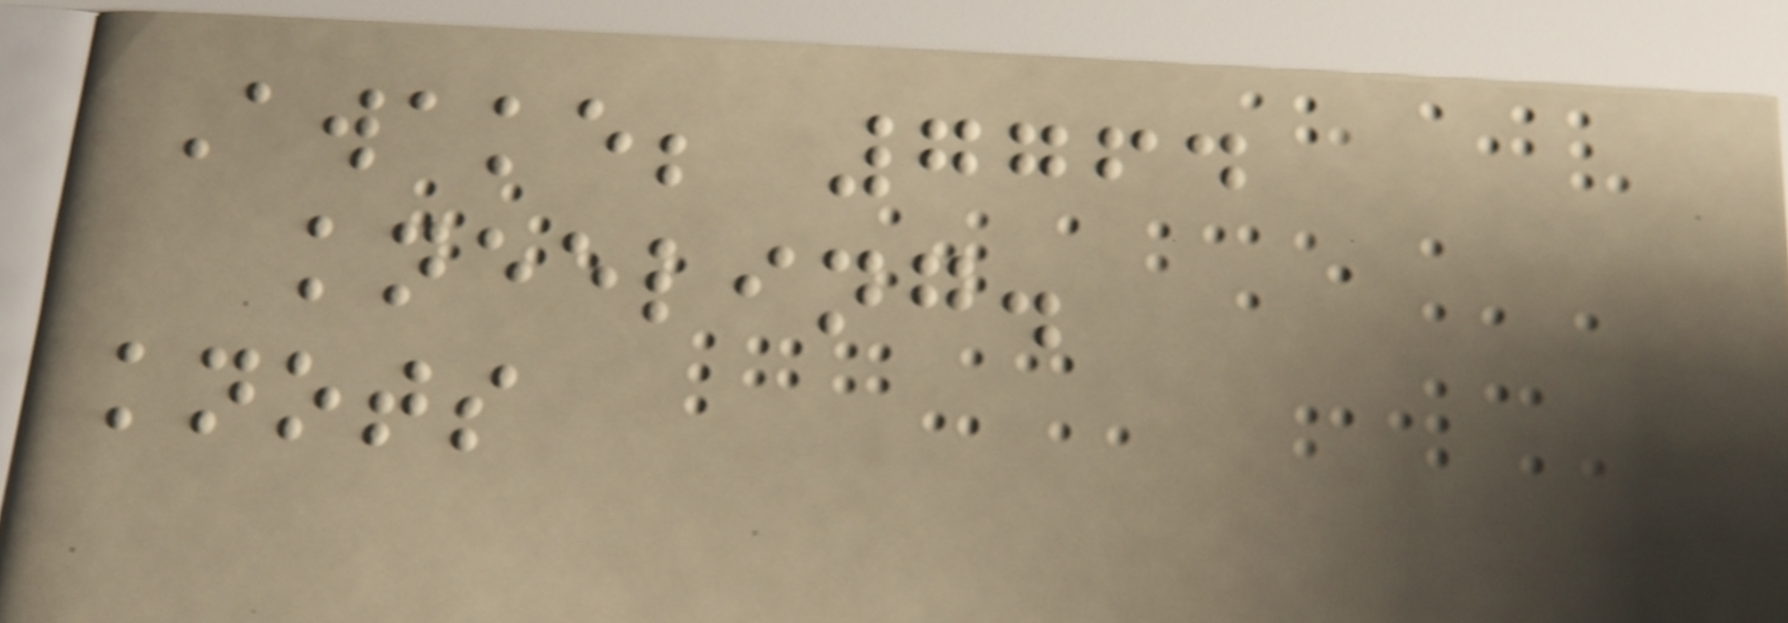Awake; 7764
kneeling.
knots
